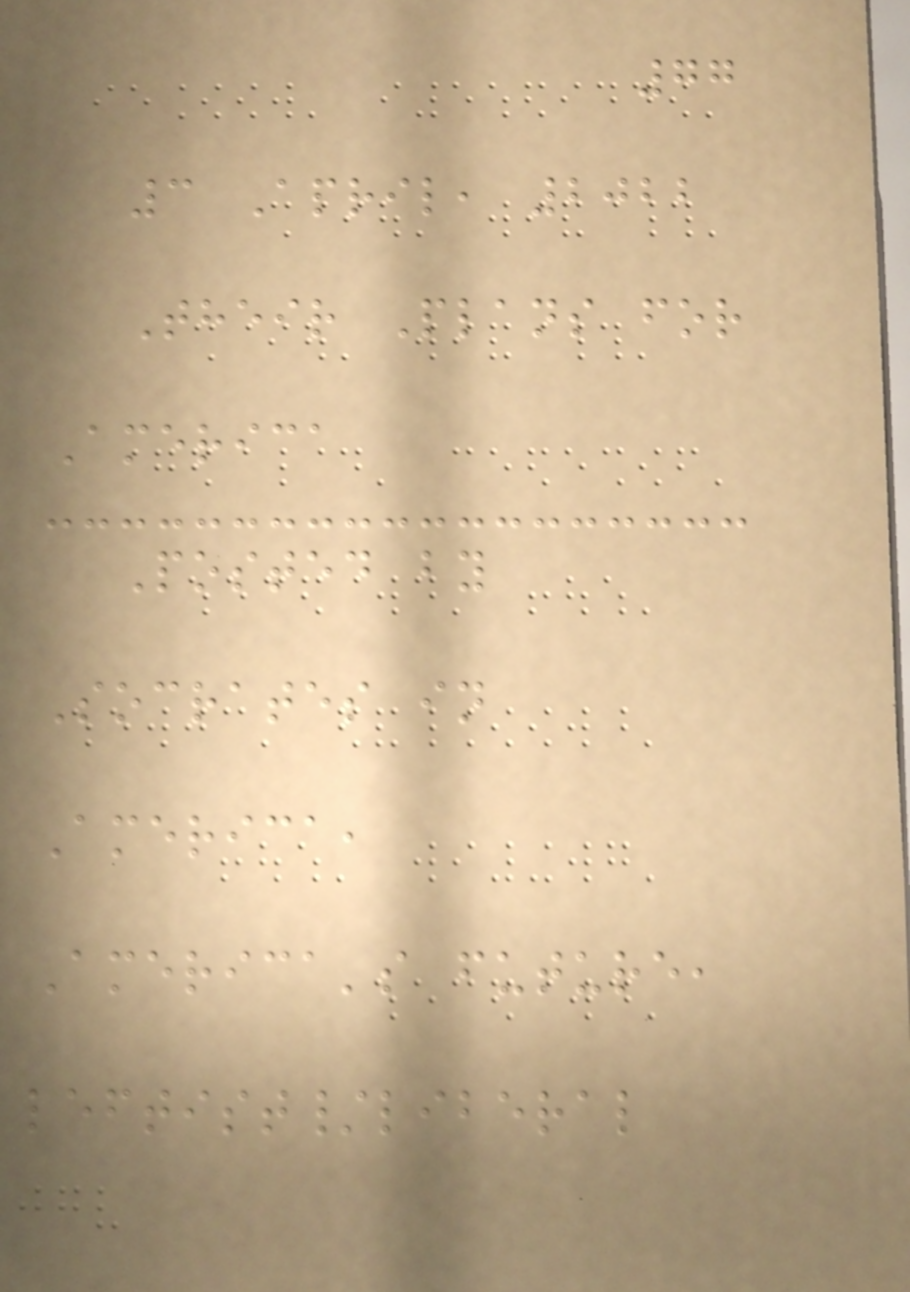77
3 April, 2022
Their Plans for
America
Posted by
Socrates in
America,
America's future,
leftist/liberal
